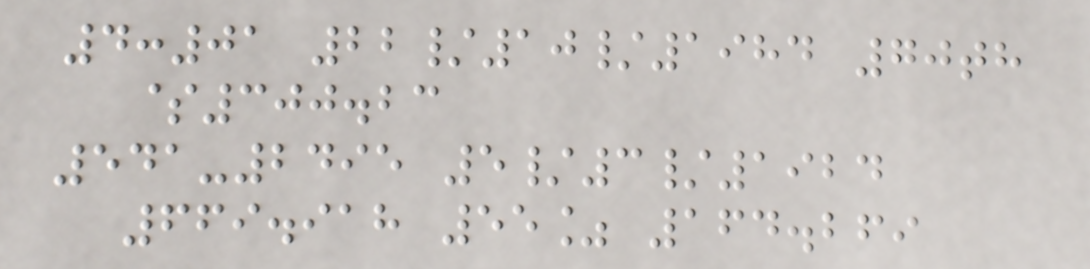4:01 22/10/1984 70th
$300.23
541-2495 5/3/1924
669.918 55% 164.269
